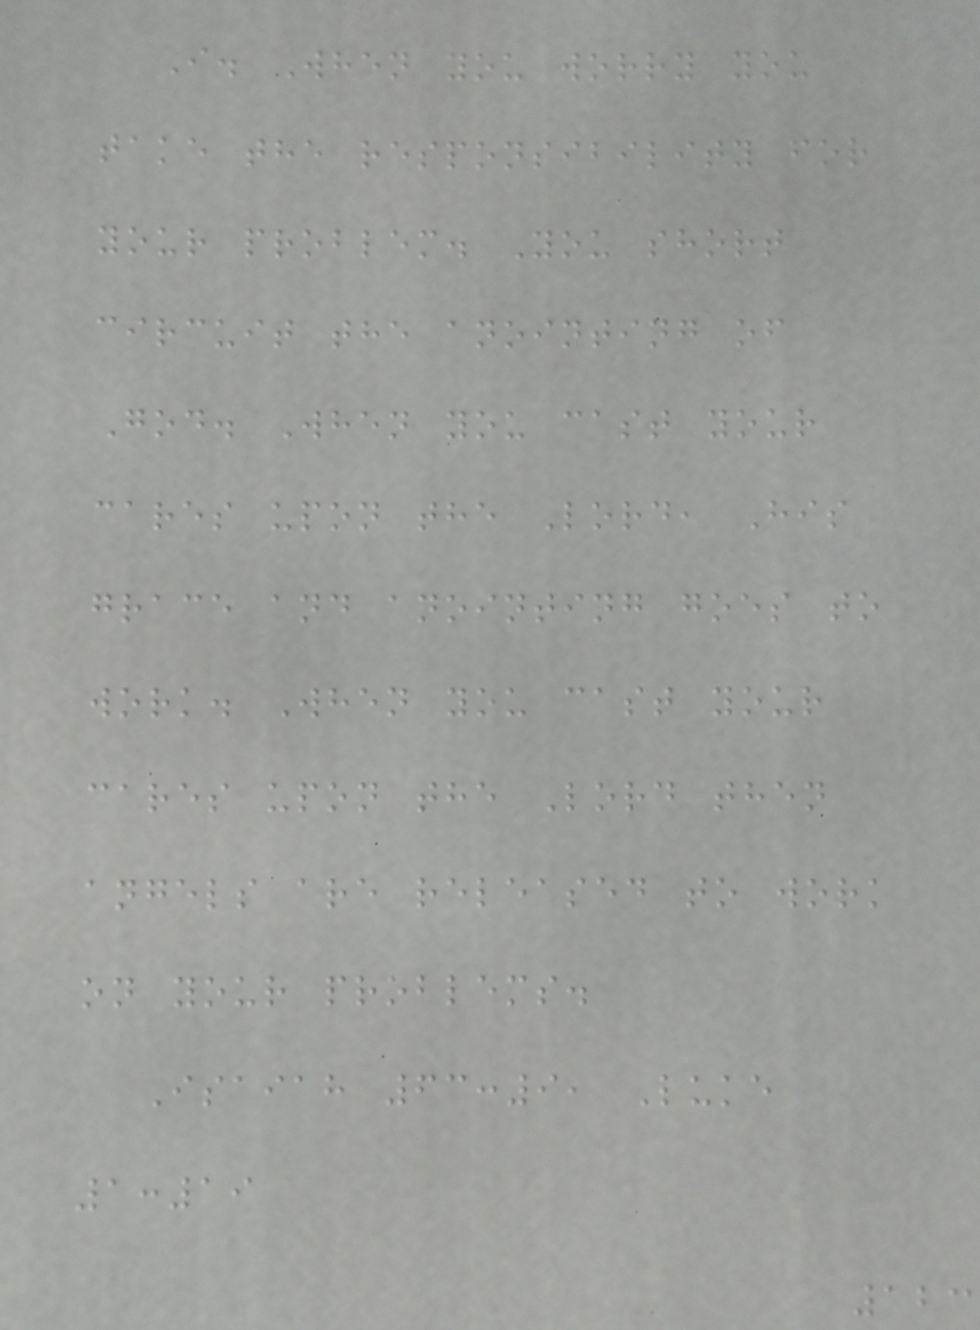I. When you worry you
take the responsibility for
your problem. You short
circuit the anointing of
God. When you cast your
cares upon the Lord, His
grace and anointing goes to
work. When you cast your
cares upon the Lord then
angels are released to work
on your problems.
Isaiah 63:9, Luke
1:19
123
